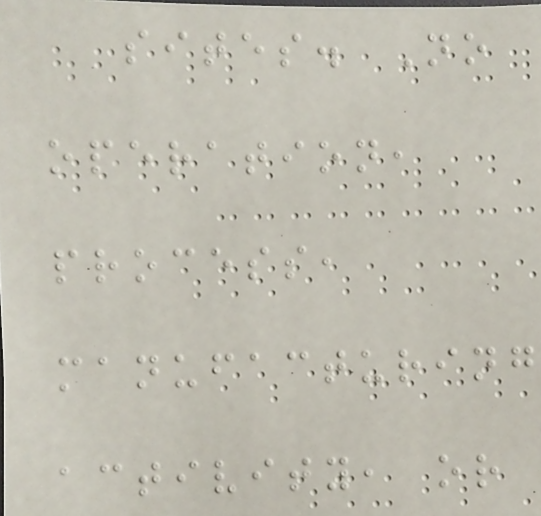sites. No
operation,
process,
manufacturing
activity, or
